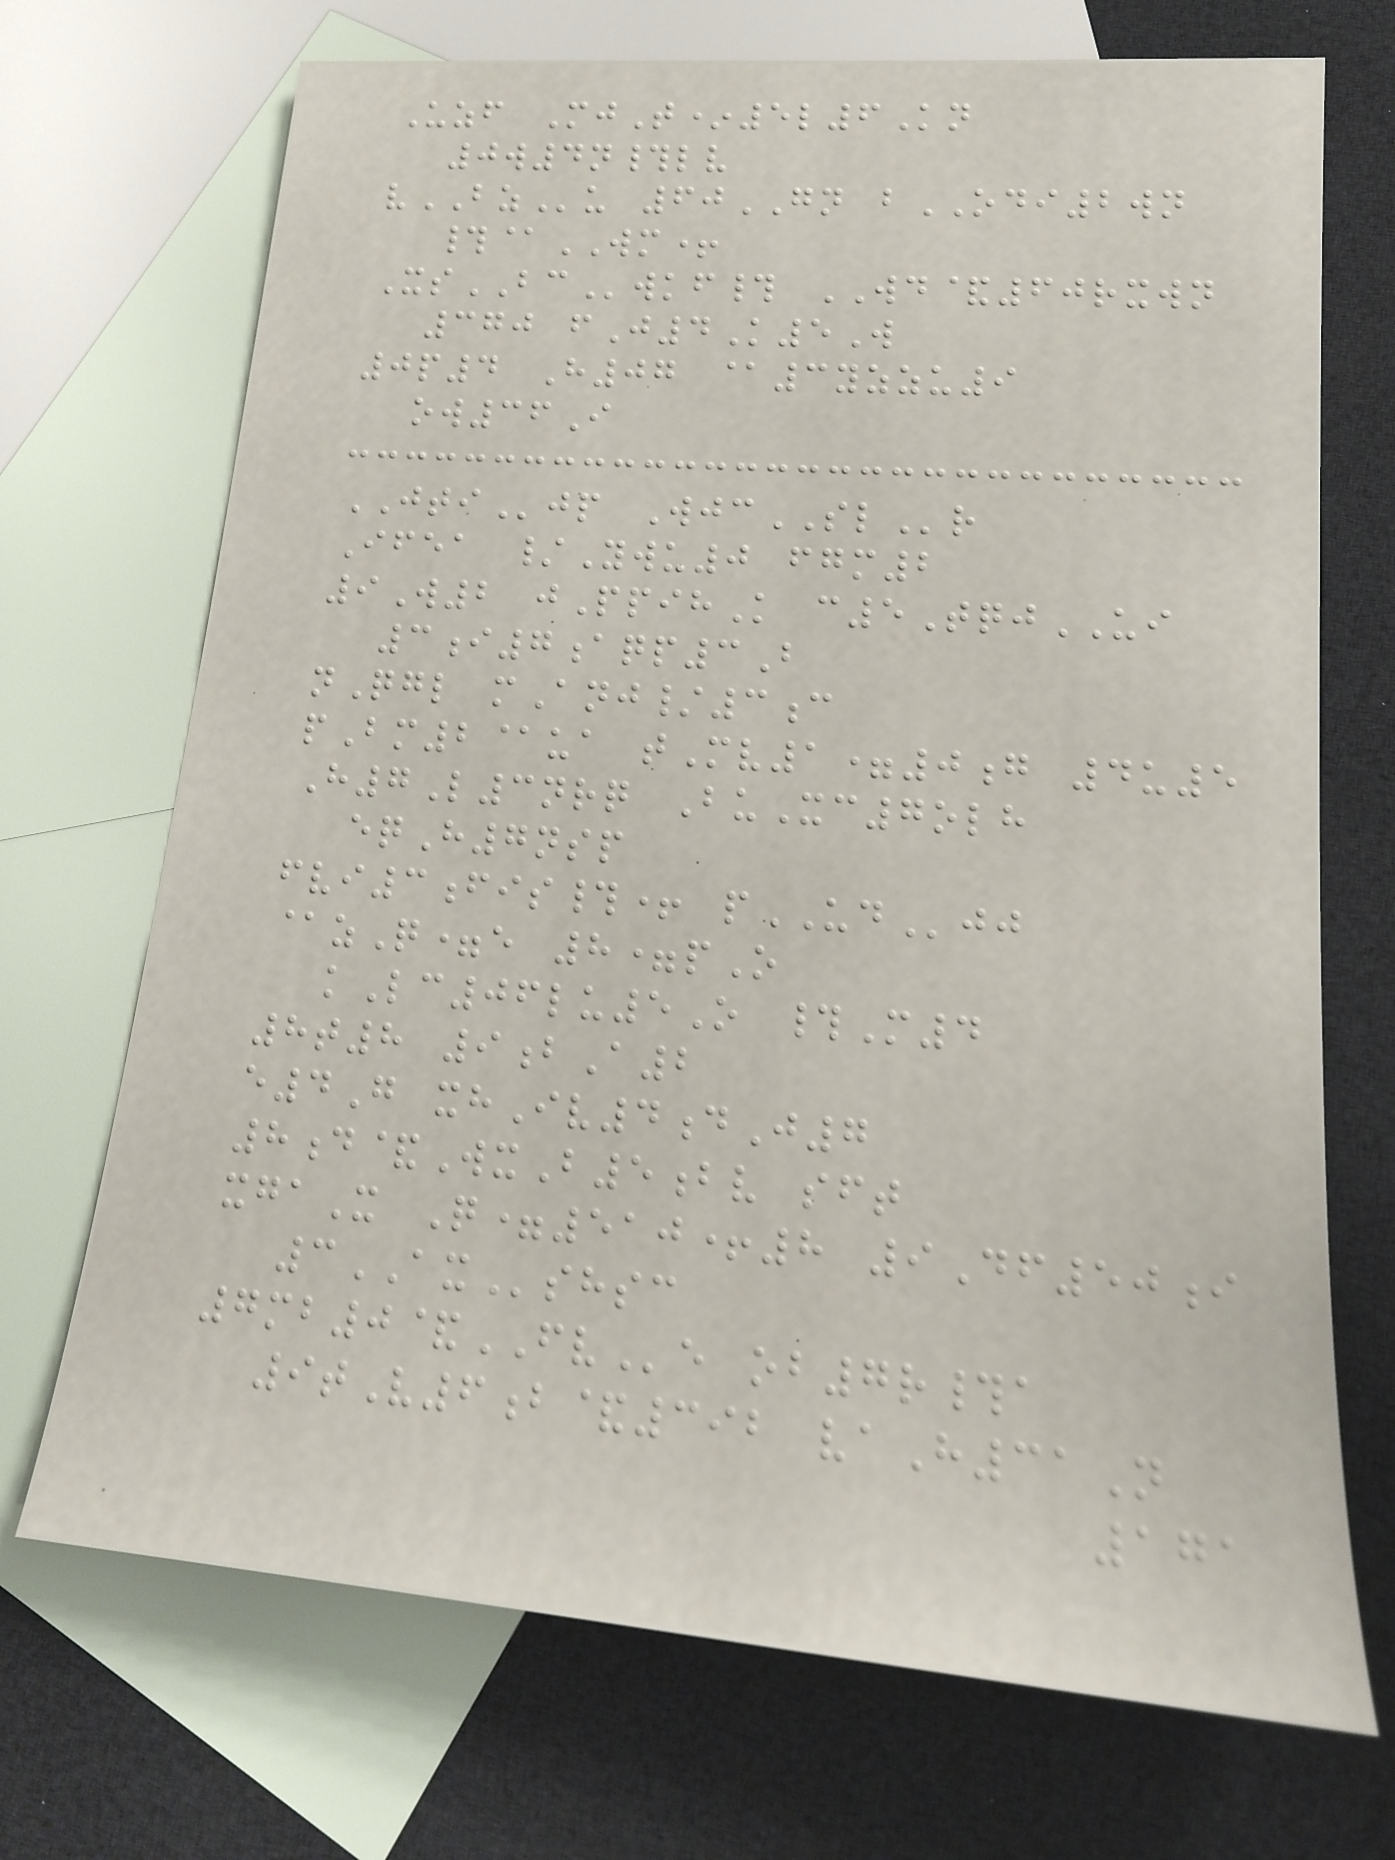Uzf MjT*5l6Kn
0w4n#lv
vBZu 60GN bODI2wn
#@WM+
XsBCwkf# WD&60rxwn
370 fJ4K5W
0p4 H07 @3yzzu9
ow36I
JTIjp WjcSLr
Ifea /Ywu0 fgm2
9W2 jPpihK c5TqjUI
3i7aqp3B
nQgl mAnj/3c
pBm2@ua tMv1=0g 4u5
H7L3nrq BuXc7olh
eqH7nsp
fvi3fis#+ pUDjj
@zQ=e 8=pO
kLc06lu5O #M4
8t8 9bA2
e4G xhIv4dJ7
8d&WxB5bv sft
xgaX Q=510+8 9Df50i
3AXshsc
7mb0&FVe ob7r#a
9tV6b&392 vaH31N
171
